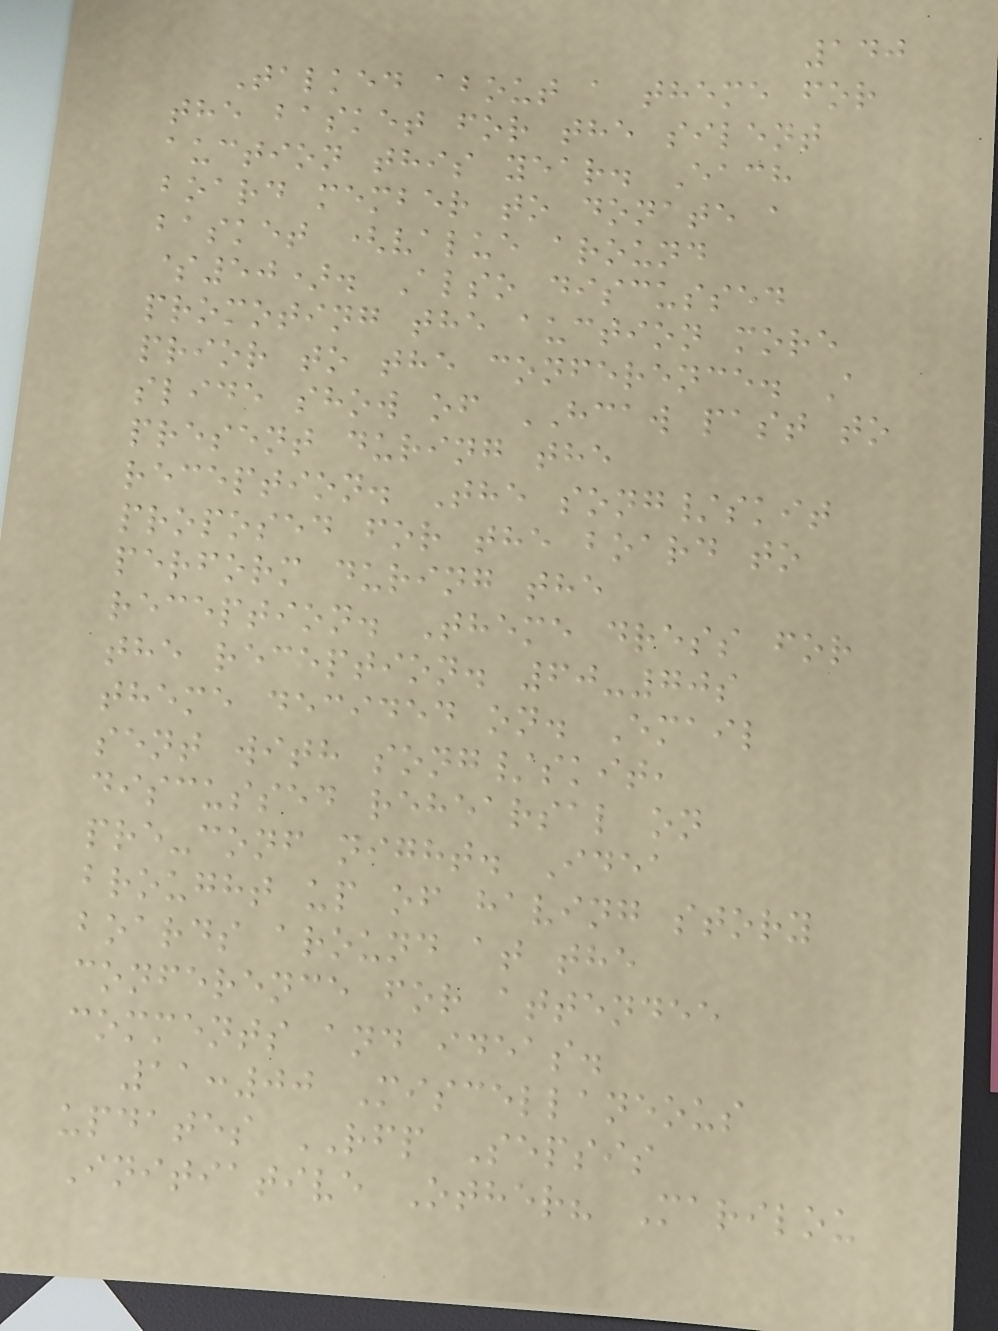140
Talked about a theme for
the basket for the silent
auction this year. Each
board member to donate a
basket (value around
$50). Also discussed
promoting the auction more
prior to the conference. A
slide show of HCAW past to
present during the
reception. The song/skit
proposed for the board to
perform during the
reception. Theme dress for
the reception. 60-70s
theme decided on. Email
sent with song/skit,
discussed rehearsal on
pre-conf night. Idea
brought up of having story
boards around at the
conference for attendee
comments and ideas.
11:00 Miscellaneous
updates RFP Sepsis
Initiative Other? Marilou
